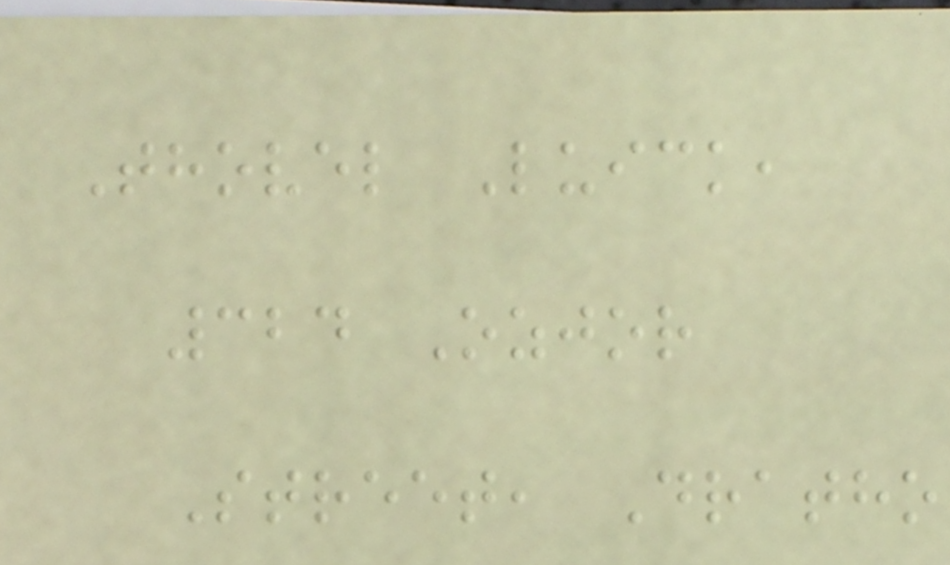Thovel Luick,
324 Ozjor
Street, Dratho
